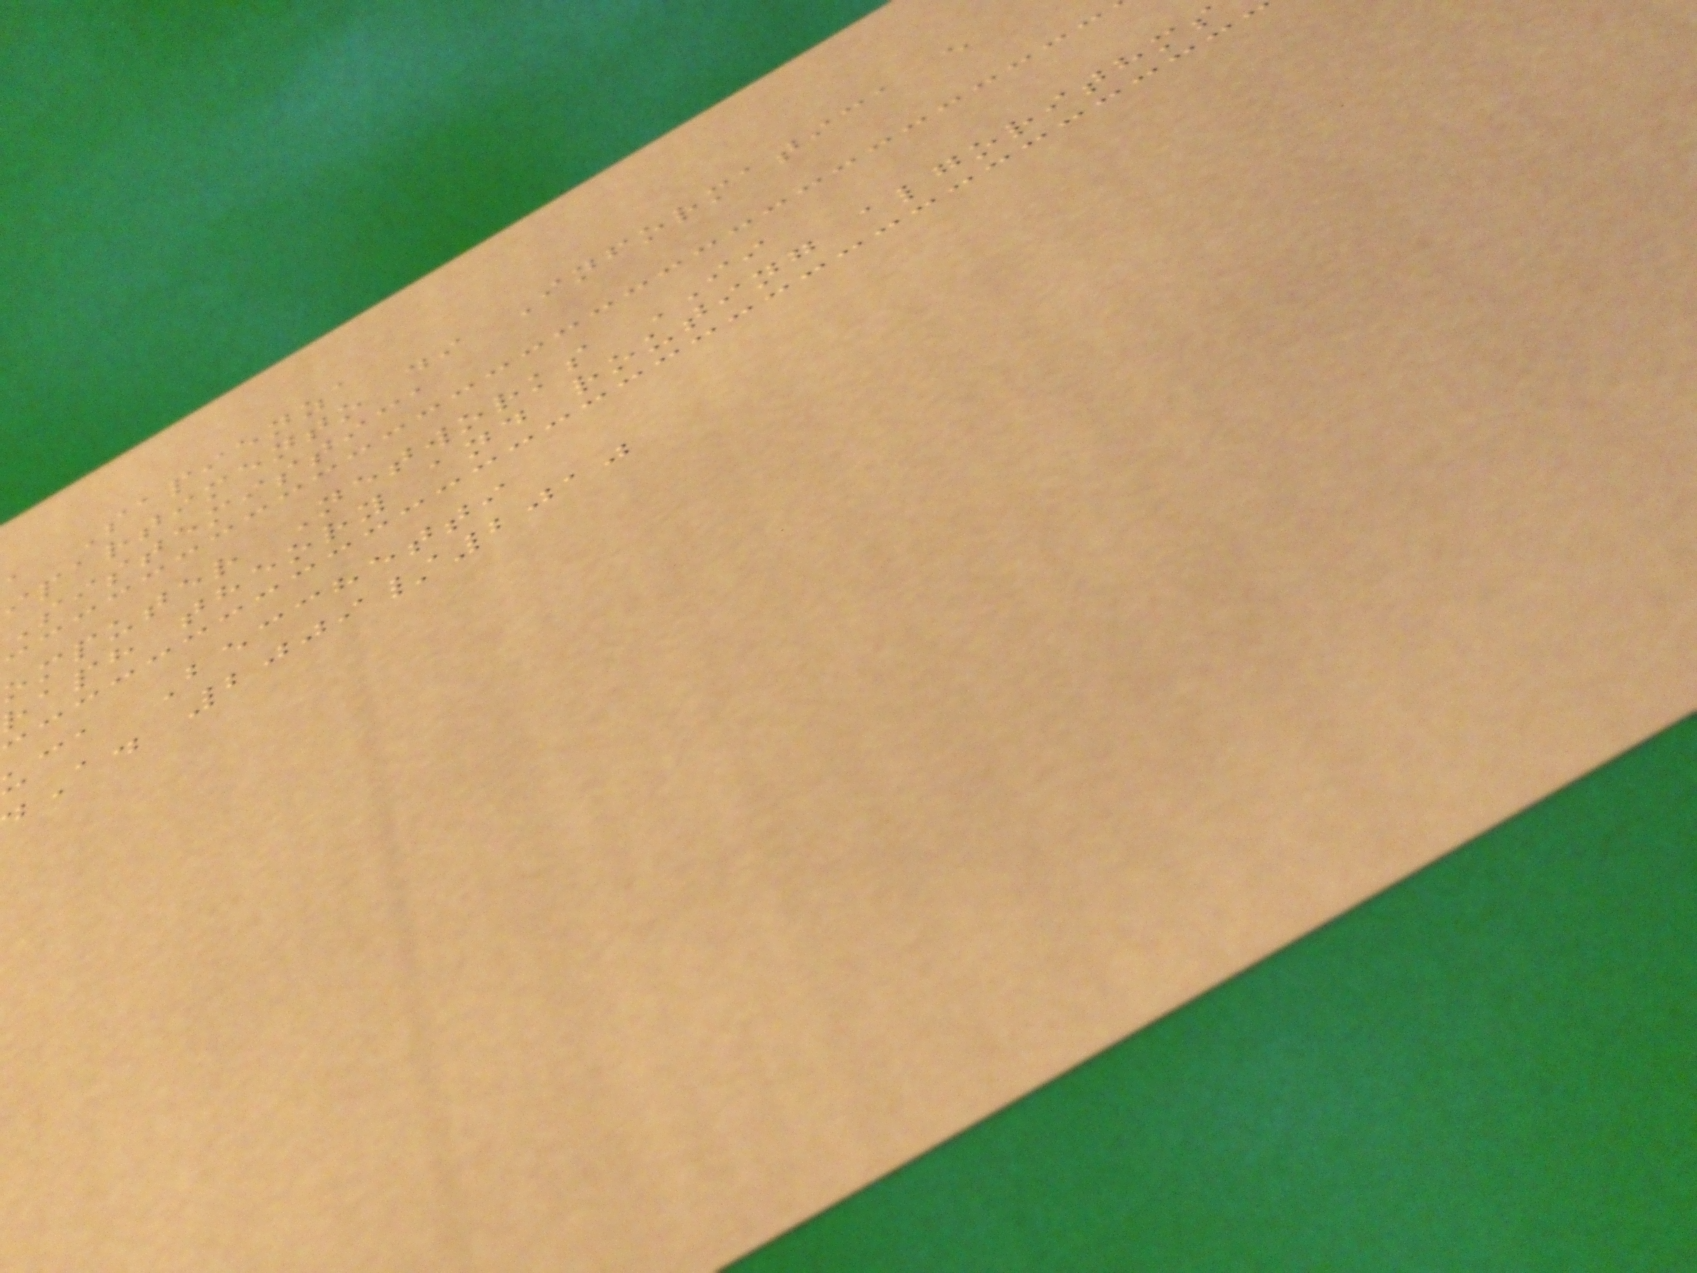a Sapienza
ipartimento di Informatica e
Sistemistica
omputer Networks II
raph theory and routing algorithms
ca Becchetti
A. 2009/2010
